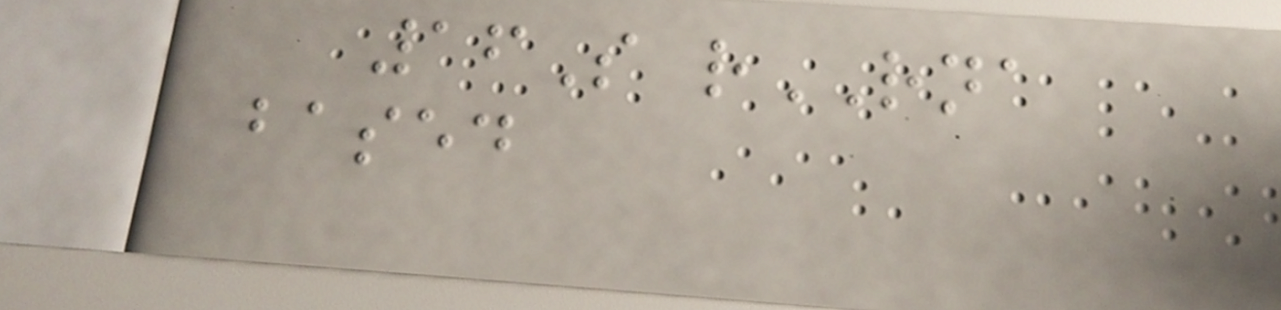16S rRNA
based
